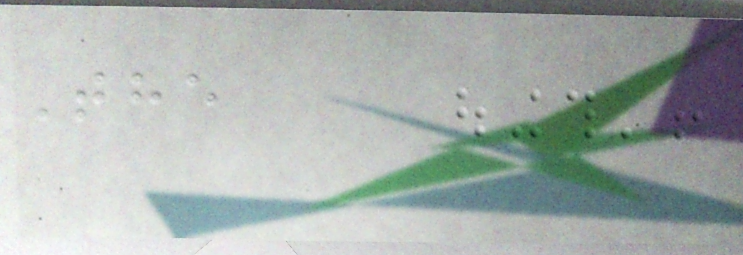The
